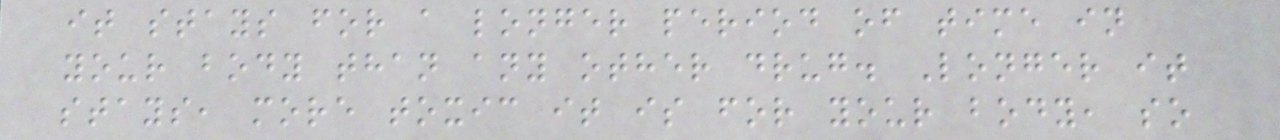it stays for a longer period of time in
your body than any other drug. Longer it
stays, more toxic it is for your body, so
